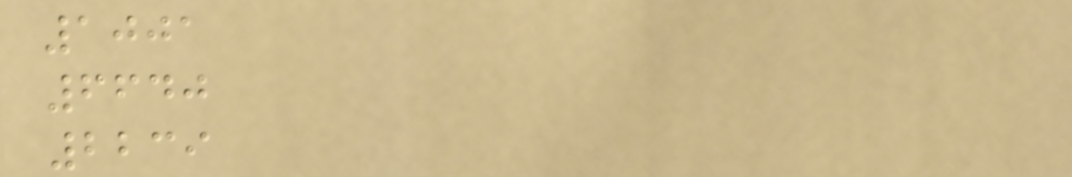1001
6640
2239
